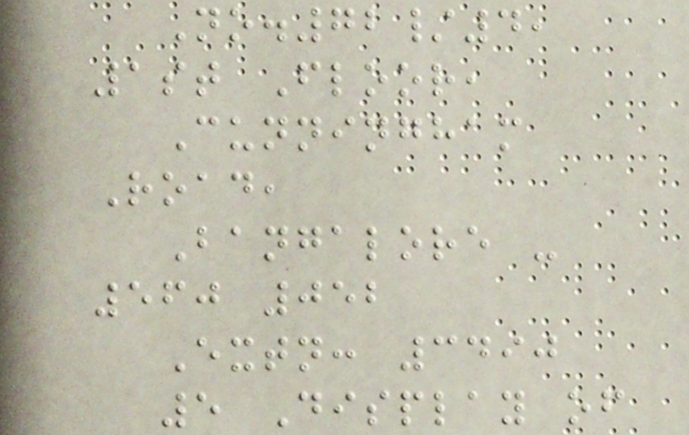No.72/4,
1st Floor,
Cunningham
Road,
Bangalore -
560 052
Extn: 3490
5 Display of
